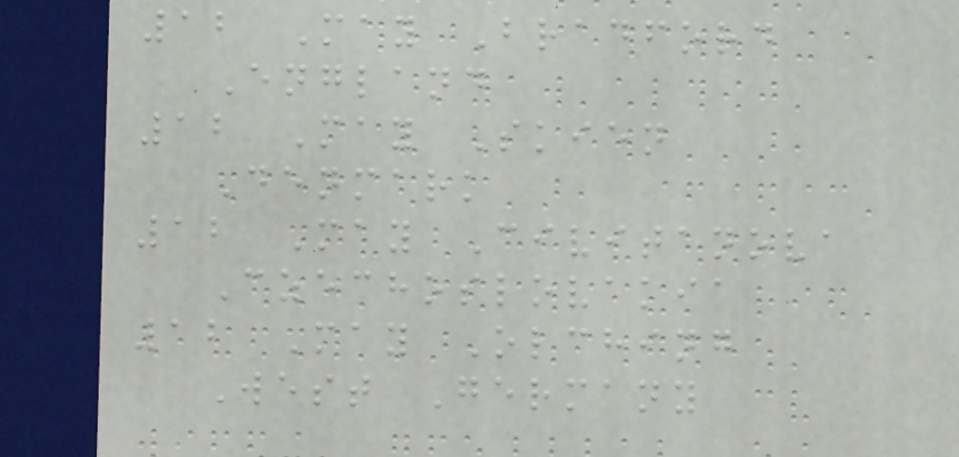12 May Bradford
England
12 May Skien
Denmark
12 May Civitanova
Czechoslovakia
12 May Olching
West Germany
